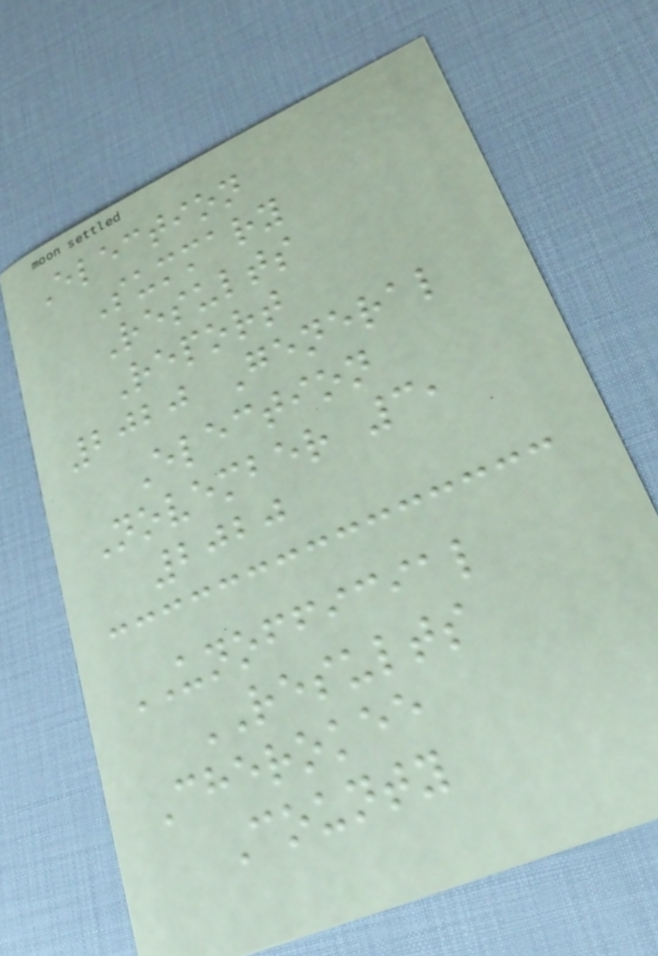Election
Summary
Results
Report
2020 General
Election
November 3,
2020
UNOFFICIAL
RESULTS
Cherokee
County
